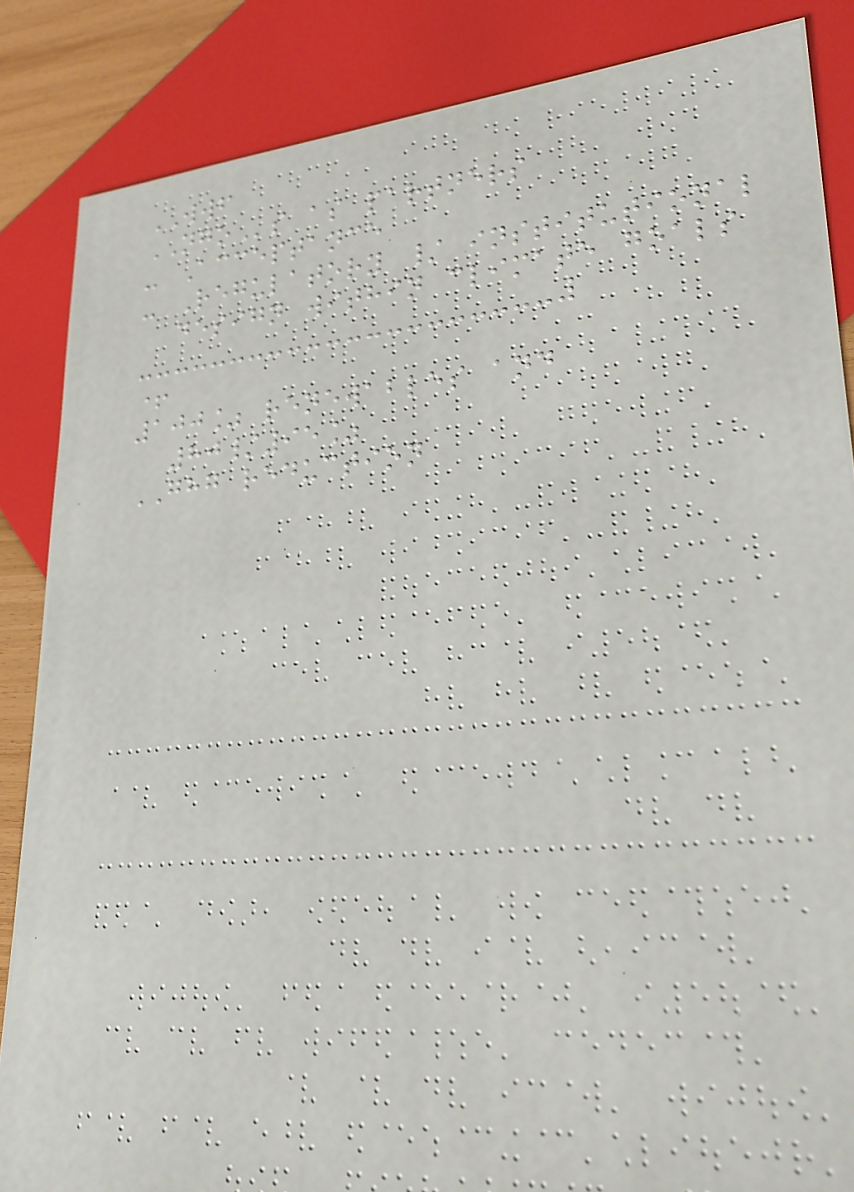WWF
NGOs as partners
- Acceptance
- Regulatory / institutional
design within climate goals
+
100% renewables and
80/95%
GHG reduction
